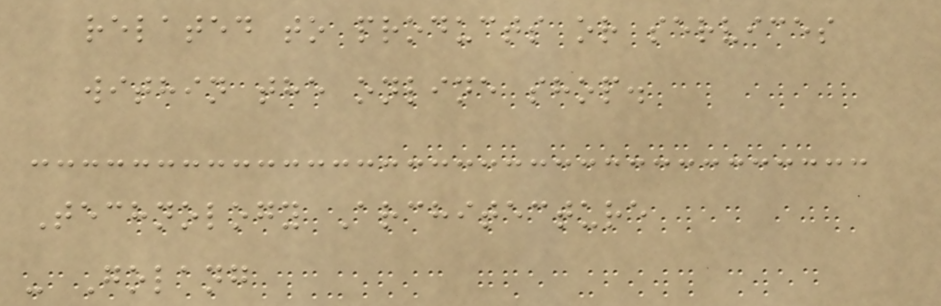related to products or services
within the online shop.
Technology Architecture
- Golang
